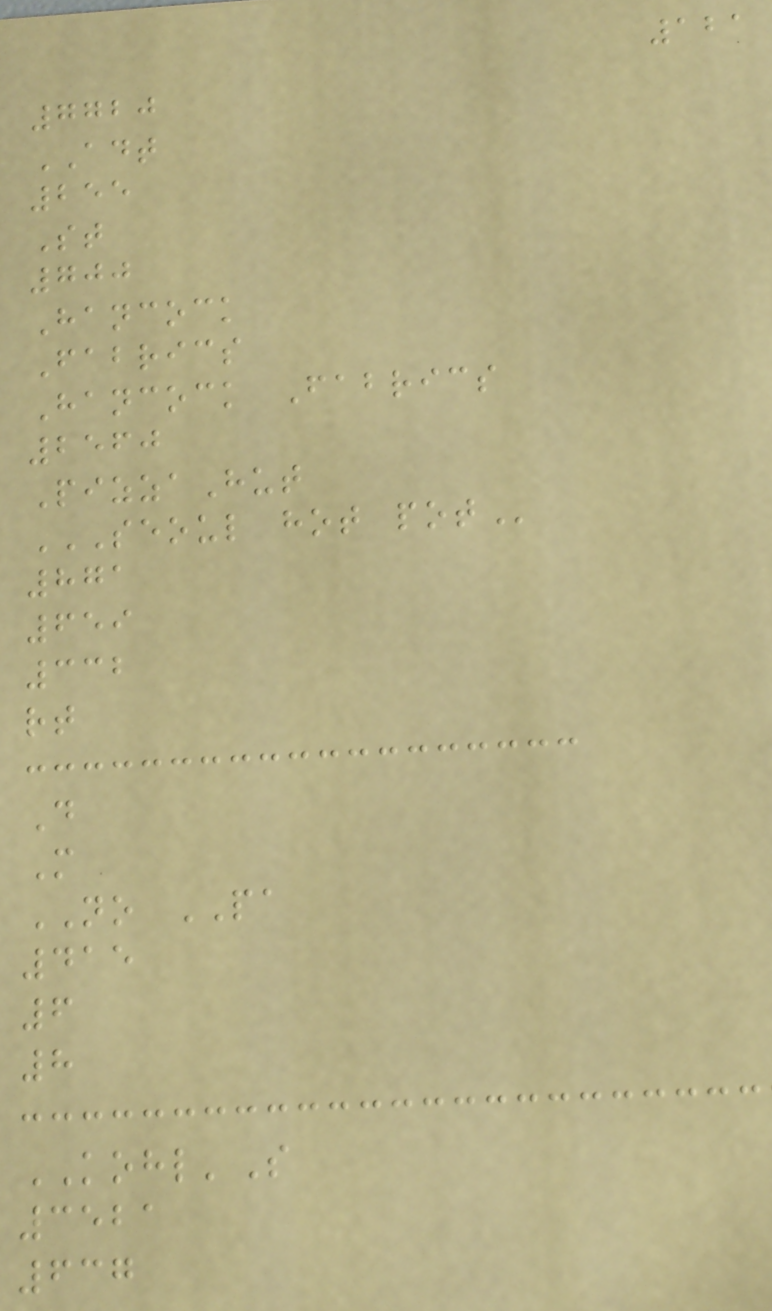121
7720
ADT
255
St
700
Hancock
Fabrics
Hancock Fabrics
2560
PizzaHut
SEOUL HOT POT
871
659
332
rt
D
M
NO PA
415
6
8
KOHL'S
3521
637
